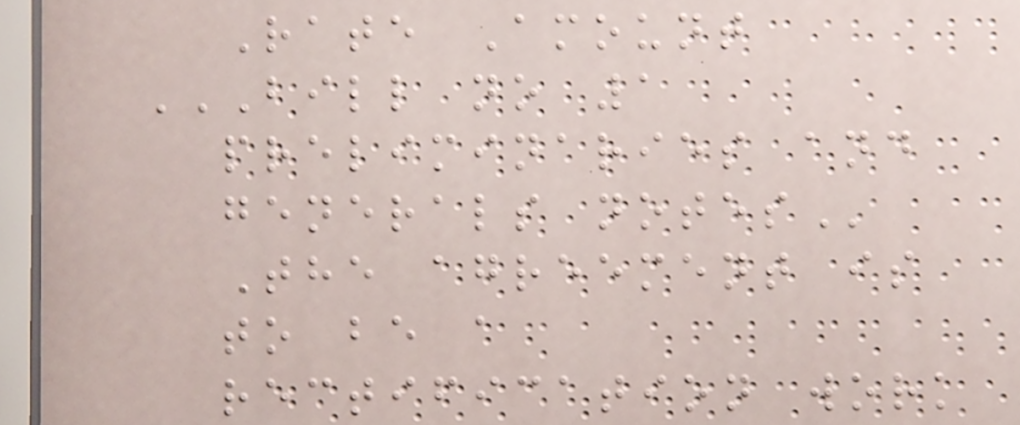Rate Amount
BILL NO 1
PRELIMINARIES AND
GENERALS NOTES
The agreement is
to be a
rectification work
